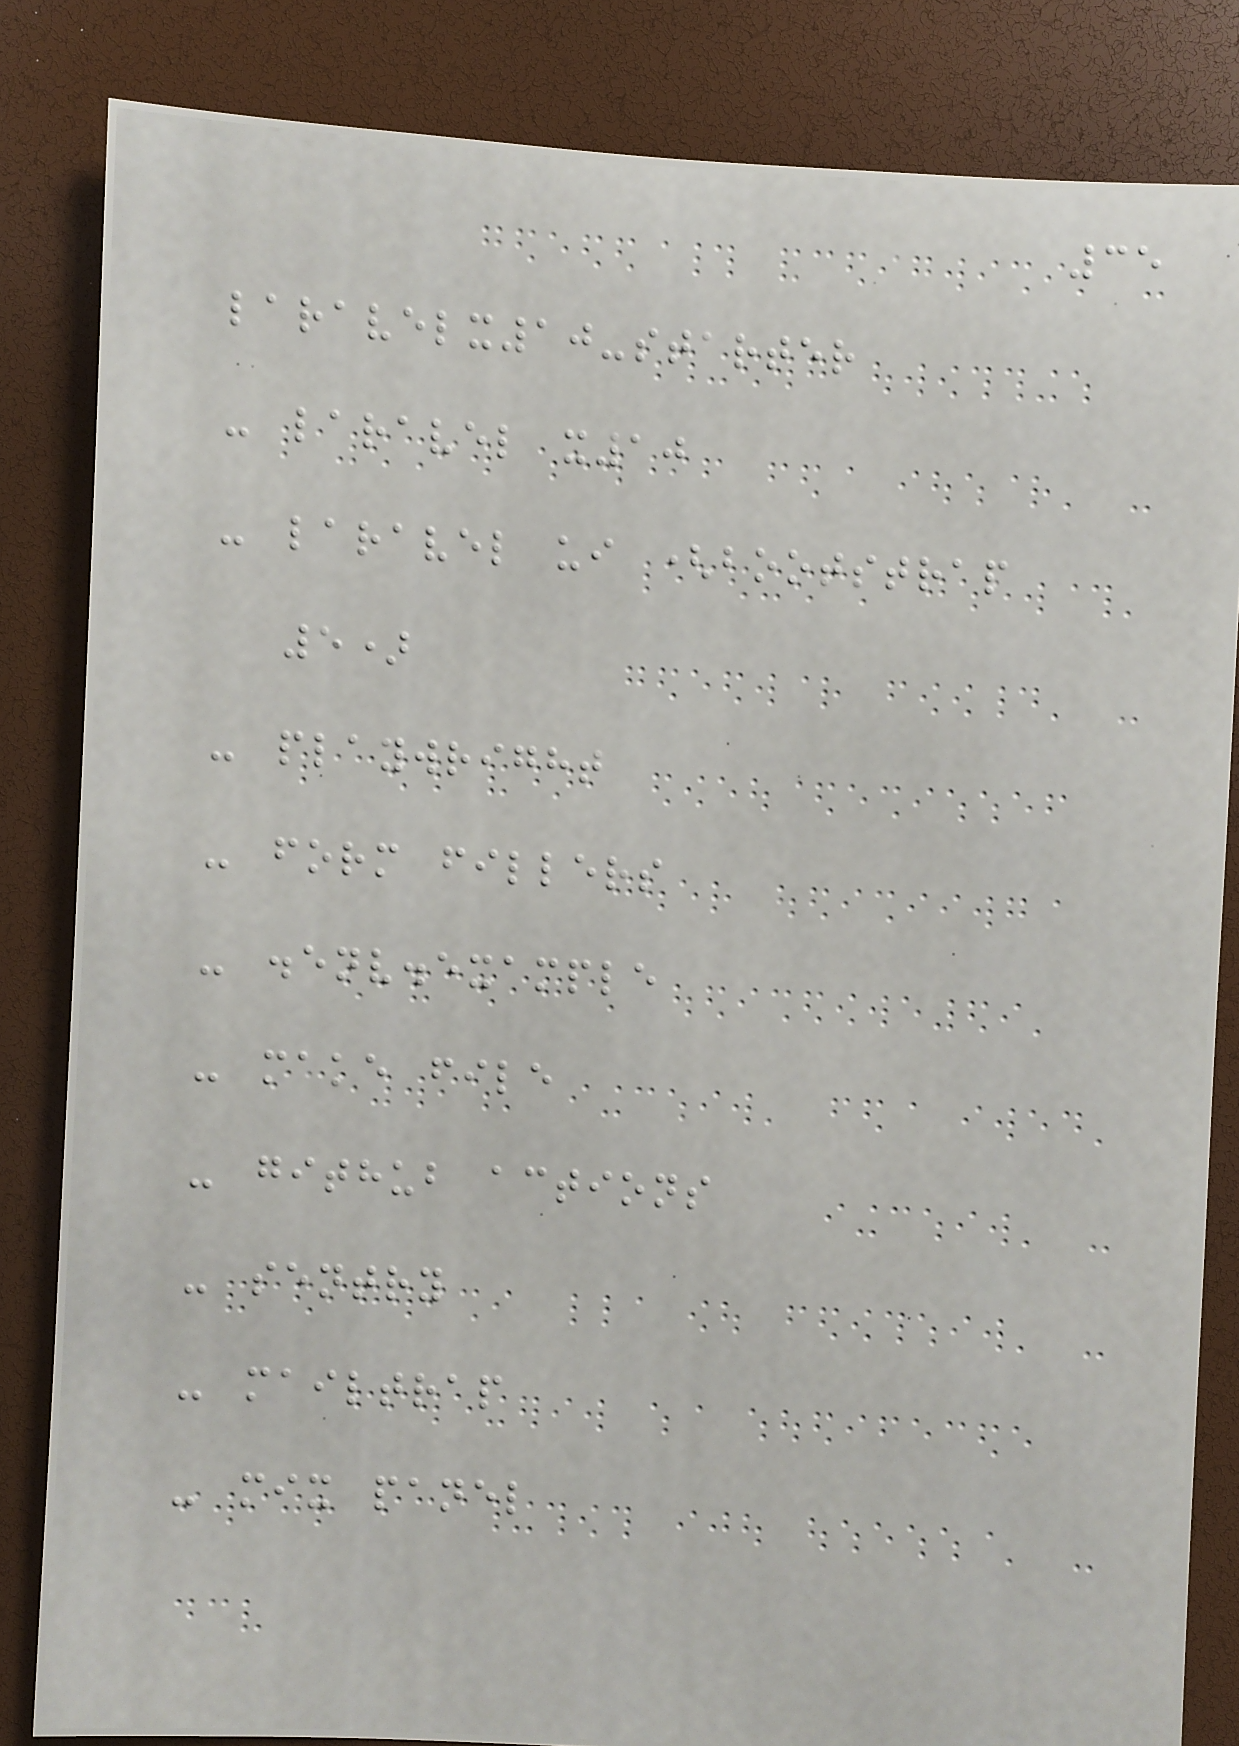35
laravelx10-starter
- laravel x10
- laravel ui (bootstrap
5)
- playwright
- form fillers
- .env.example
- make file
- github actions
- sentry
- mailtrap
- mix panel
